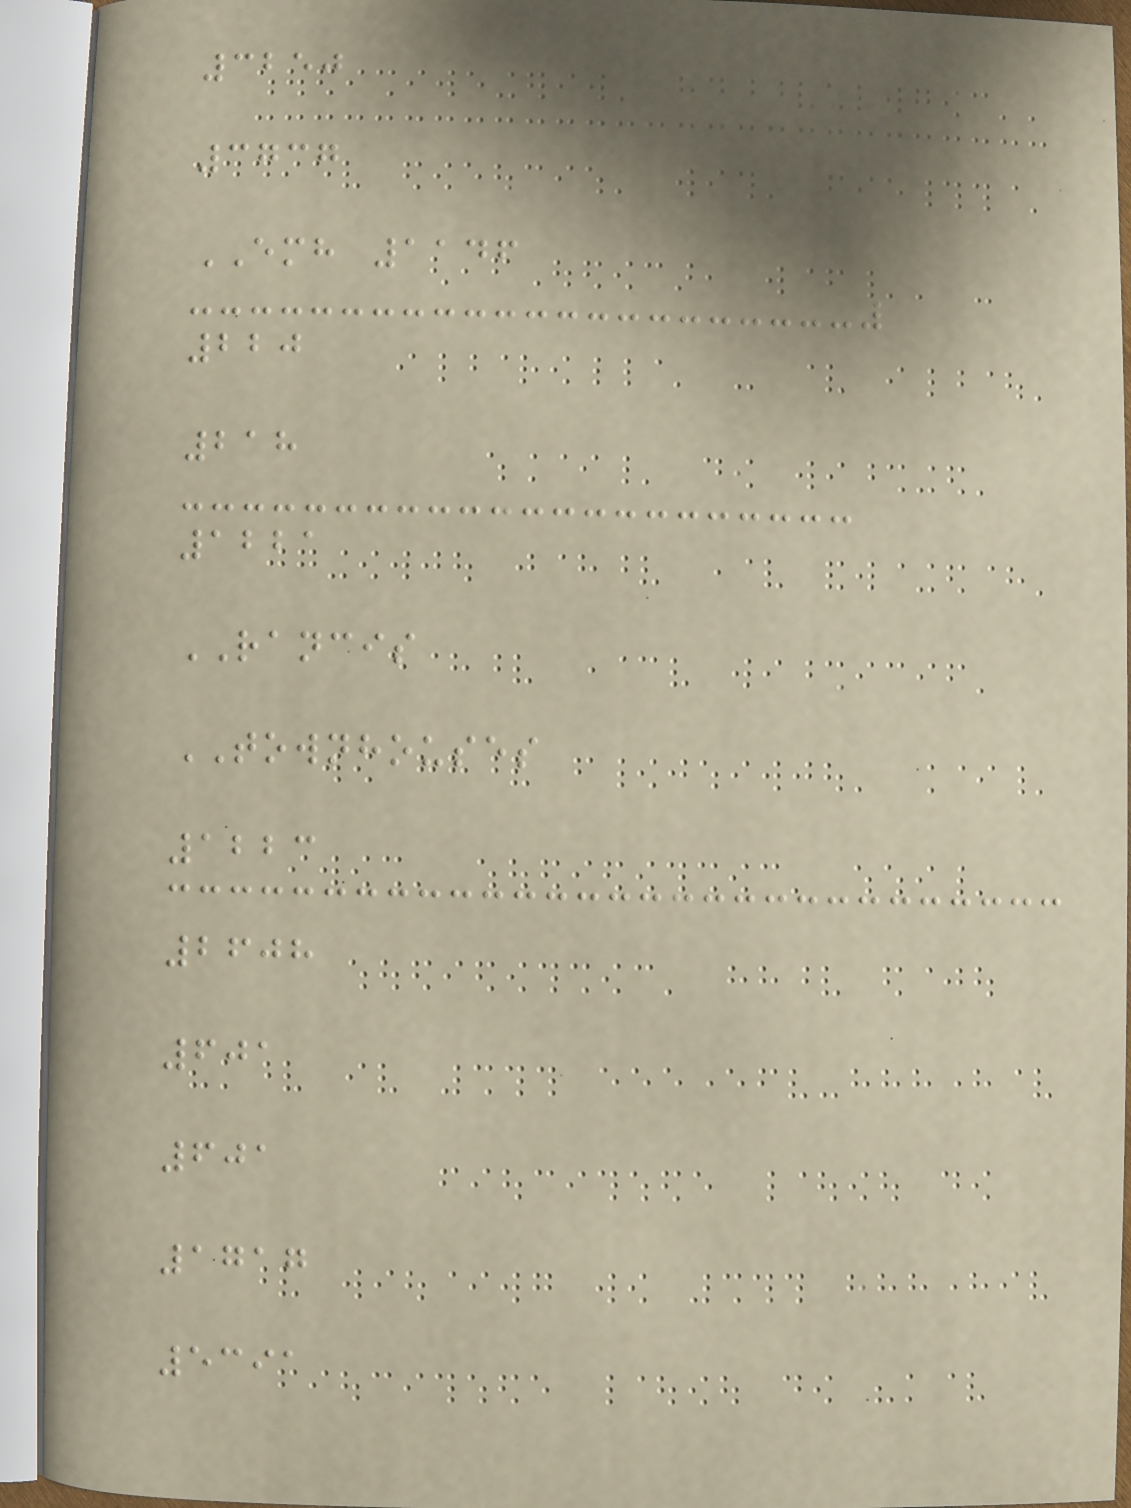3250
3737
EMH 1146
220
218
1221
RANCIS
TOWNHOUSES
1223
2608
601
601
1717
5391
